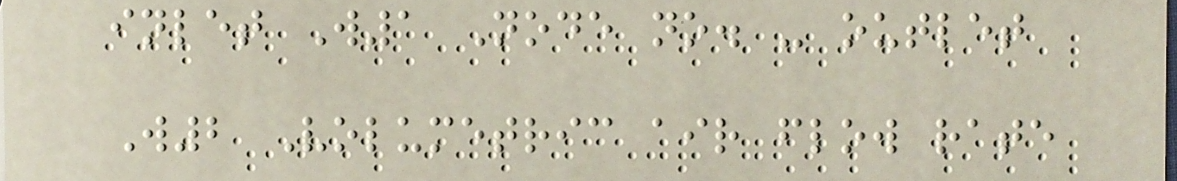inlet W1 Node no. - outlet
W2 Volumetric air flow rate
